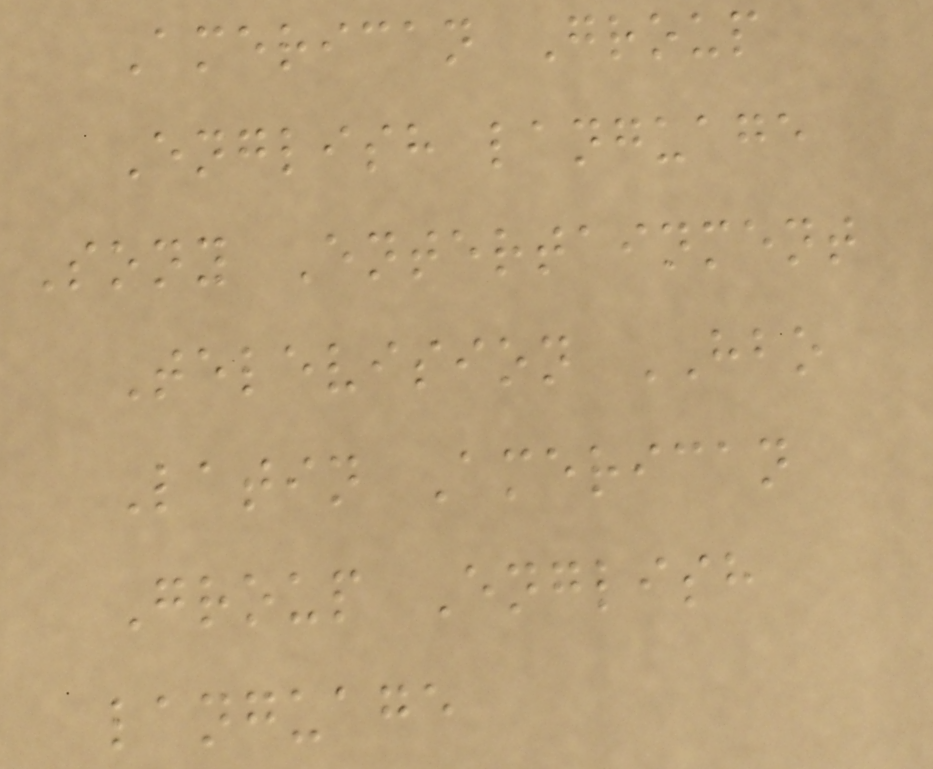American Group
English language
Sony Entertainment
Television HBO
Latin American
Group English
language
